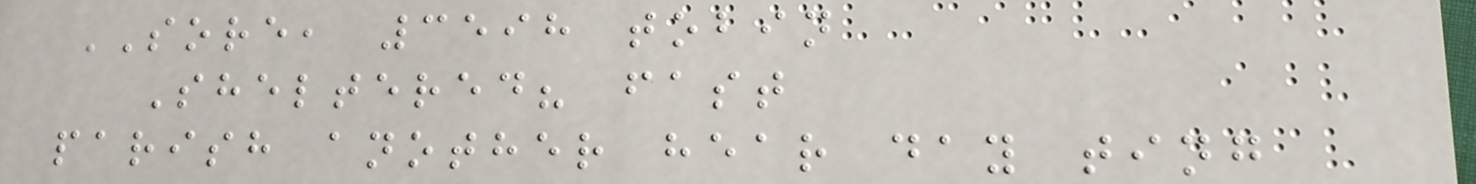SORE, 3598 tobin
Sheltered? fast
parish another hear day ting
